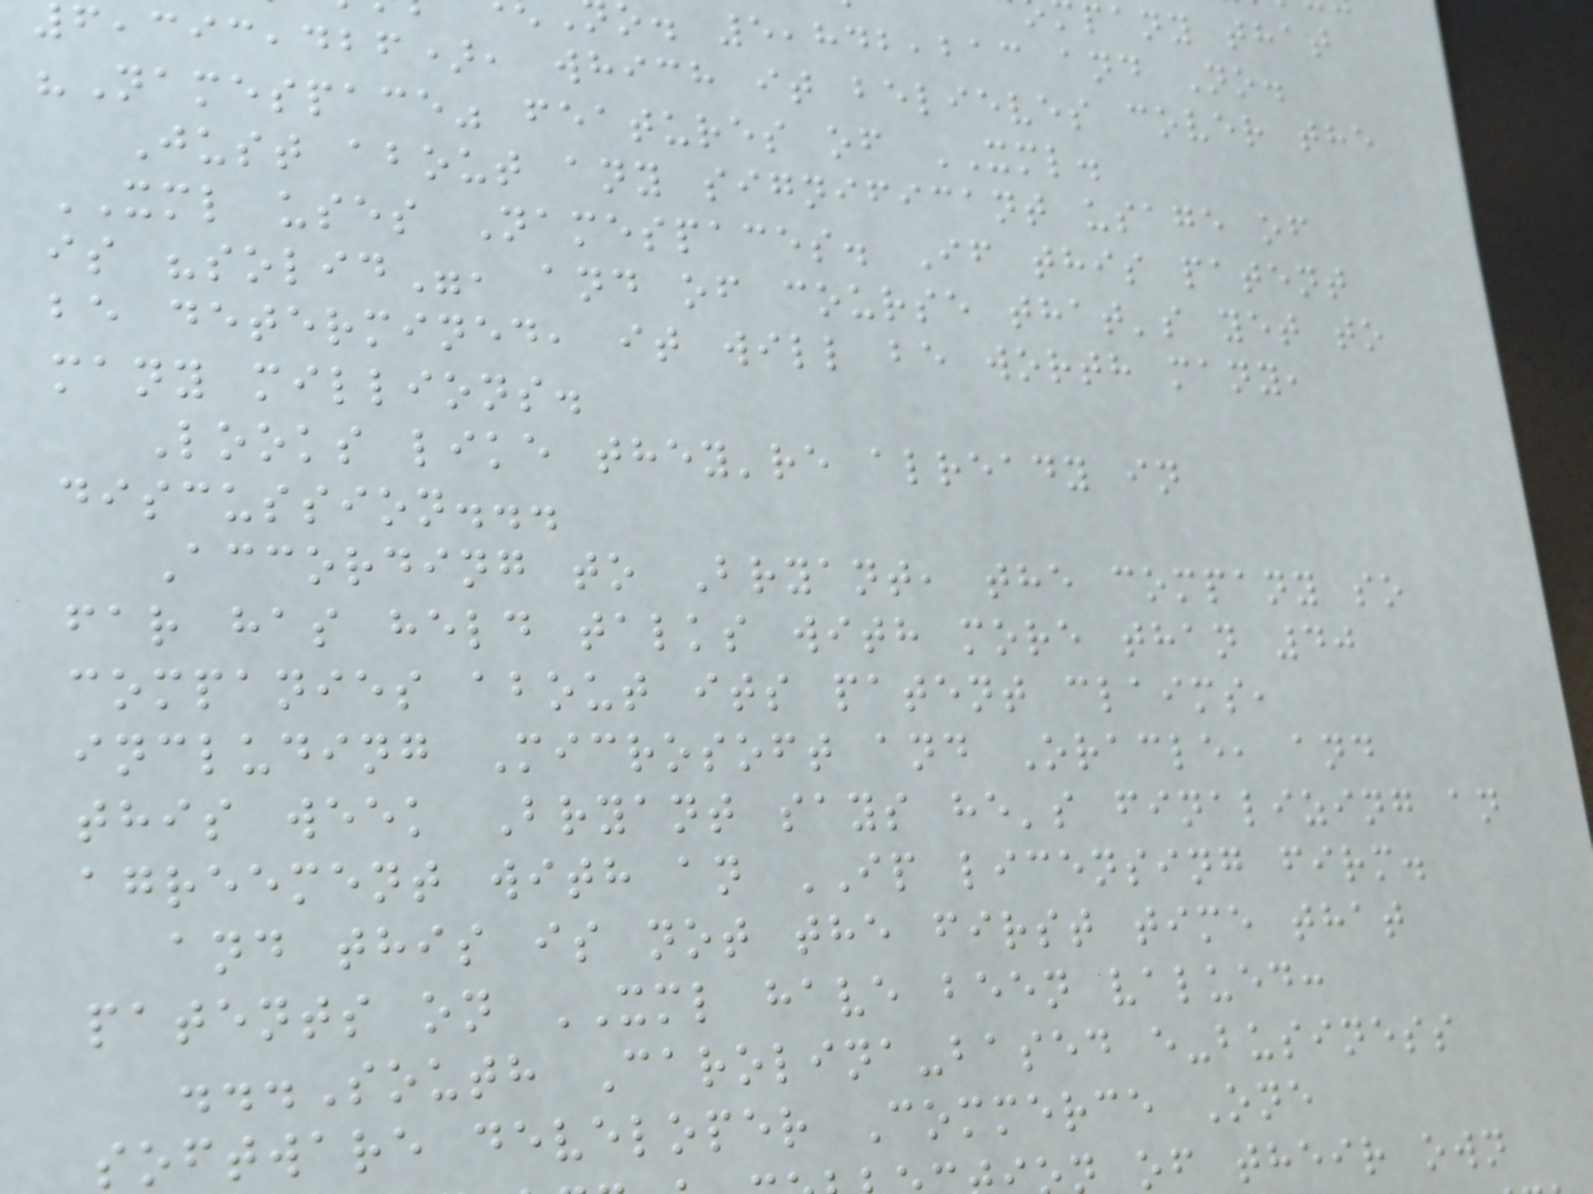o. 5,842,213 and No.
,dbf), which it believes cover the
"Namespace" features of XML.
Just about any significant usage of
XML uses Namespaces. If this patent
is "solid", and of course that's yet to
be determined, it will be worth many,
many millions.
Looks like they're already in
discussion...
According to Bryant, the company so
far has held talks with more than 40
companies about its patent claims,
including Microsoft and Oracle, and
this week Bryant says he's finalizing an
agreement with an IP licensing firm.
and this is not the first time that
patents on XML have been valued:
...South Carolina-based e-business
software developer Commerce One
of their own
